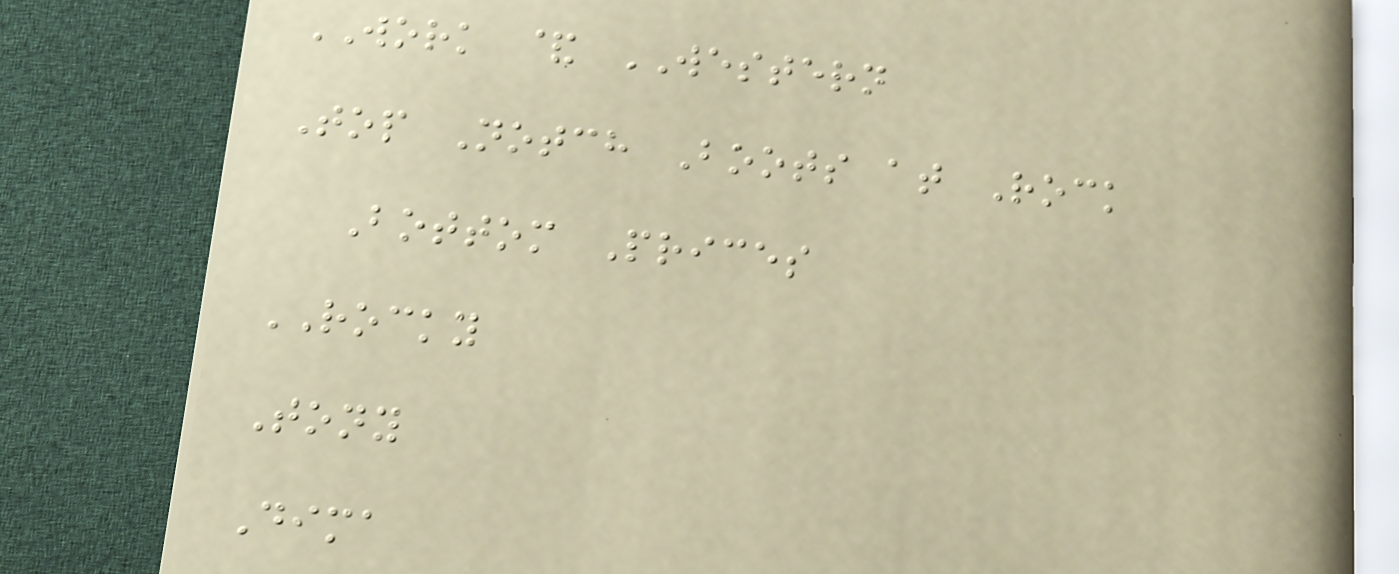WORK & WESTERN
Top Notch Boots at Rock
Bottom Prices
ROCKY
Tony
Dima
